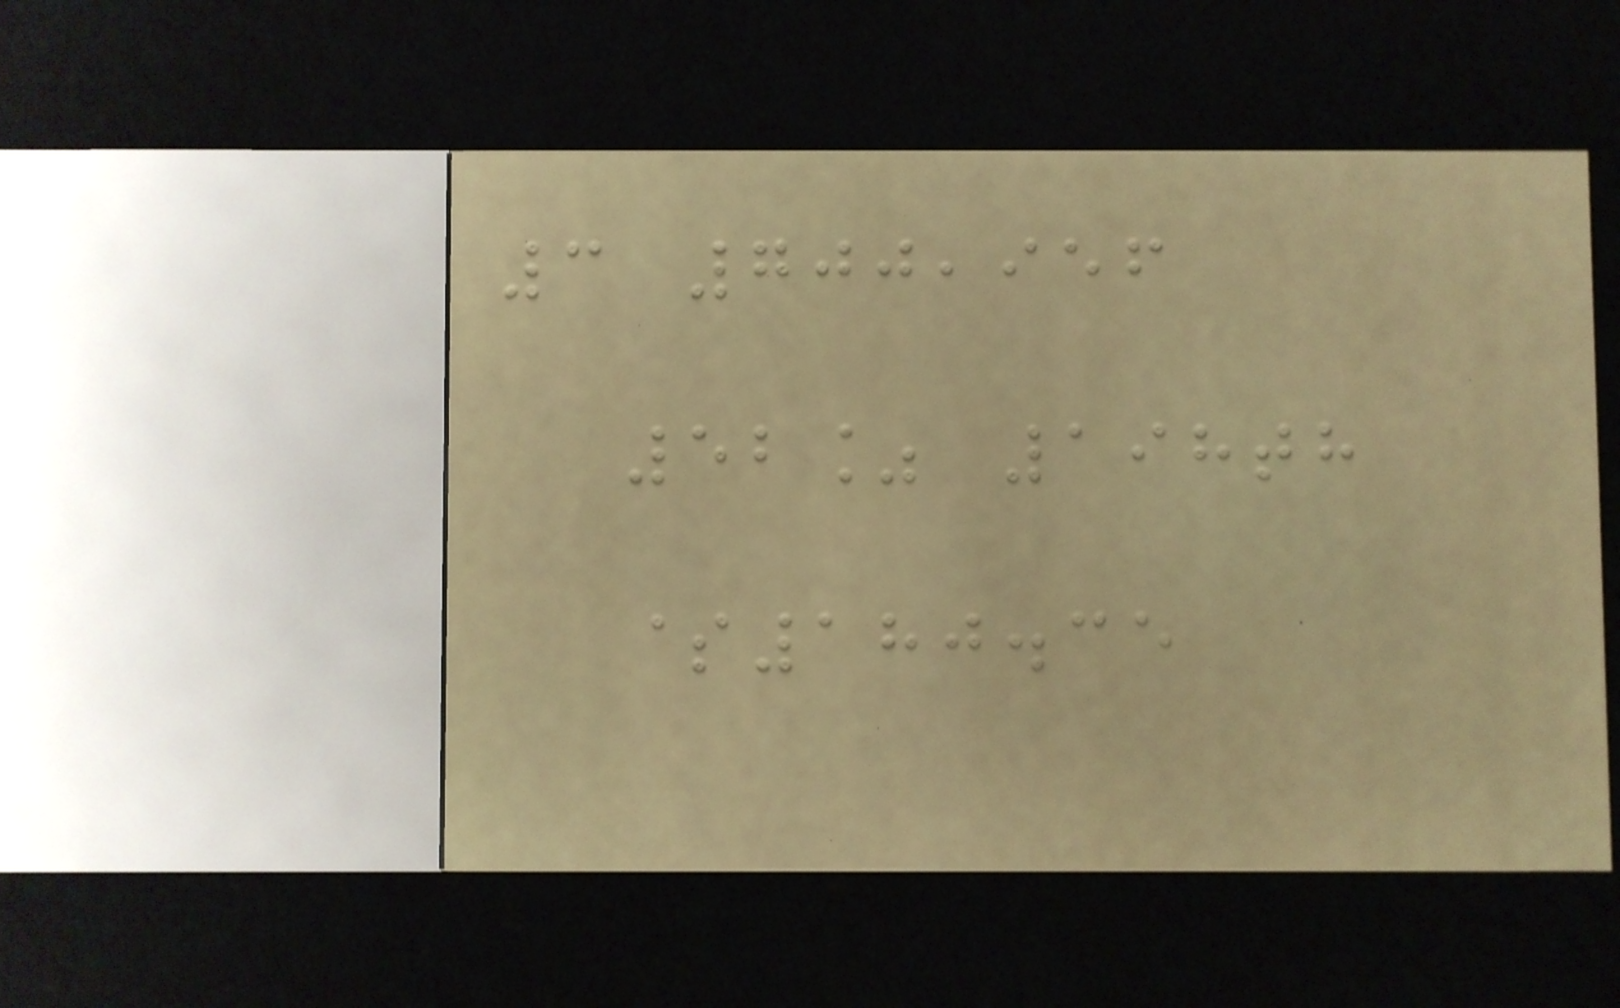3 700,956
52% 198th
$180.35
